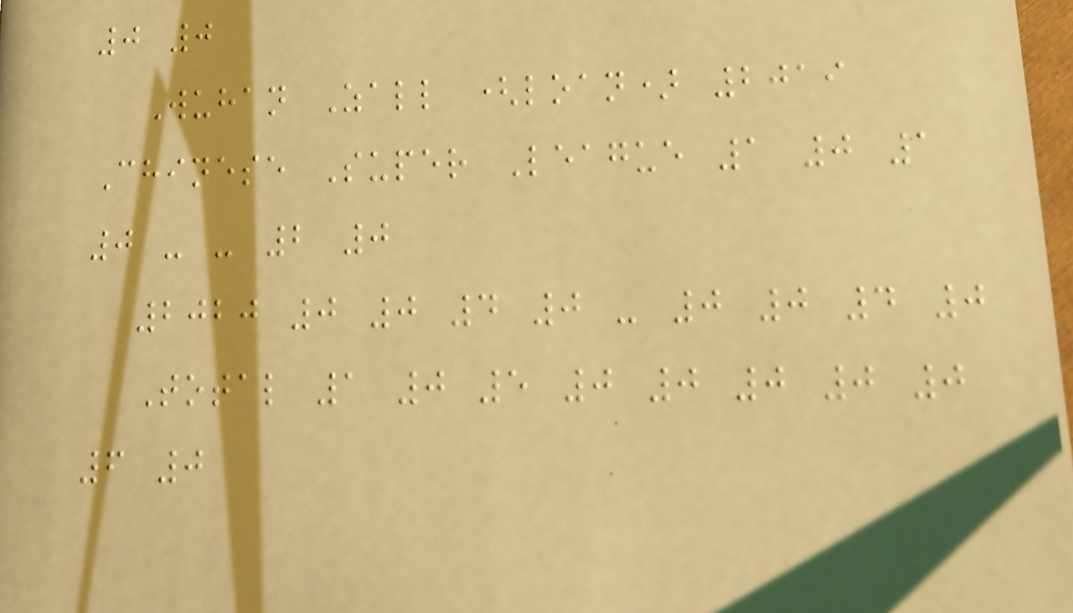0 0
Wuhan Zall (loan) 2019
Chinese Super League 1 0 1
0 - - 2 0
2020 0 0 4 0 - 0 0 4 0
Total 1 0 5 0 0 0 0 0
6 0
